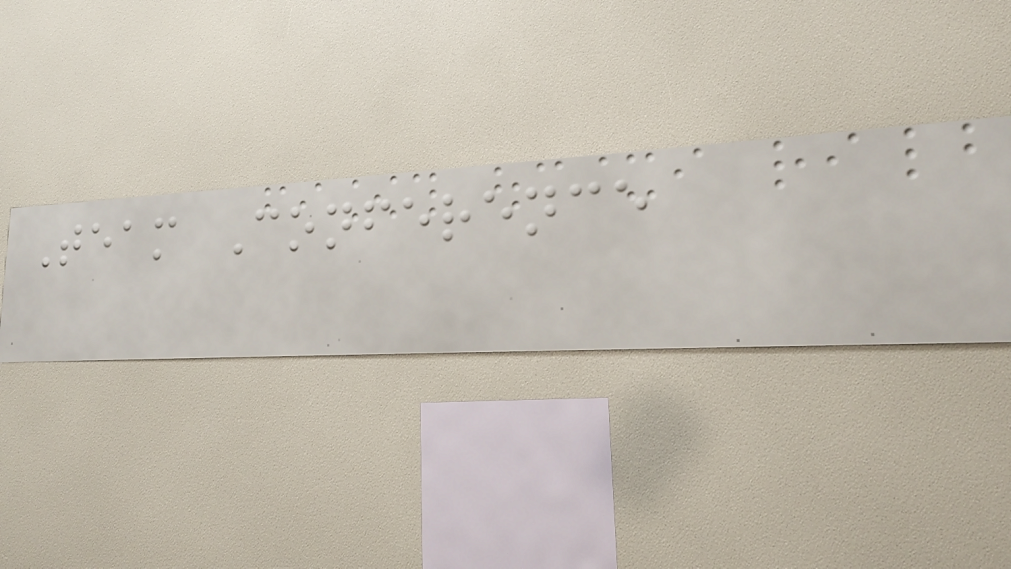Team Conference
